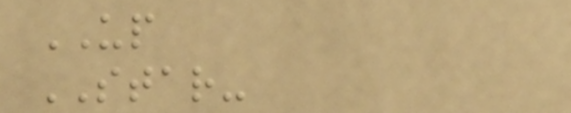UP
STAR-
